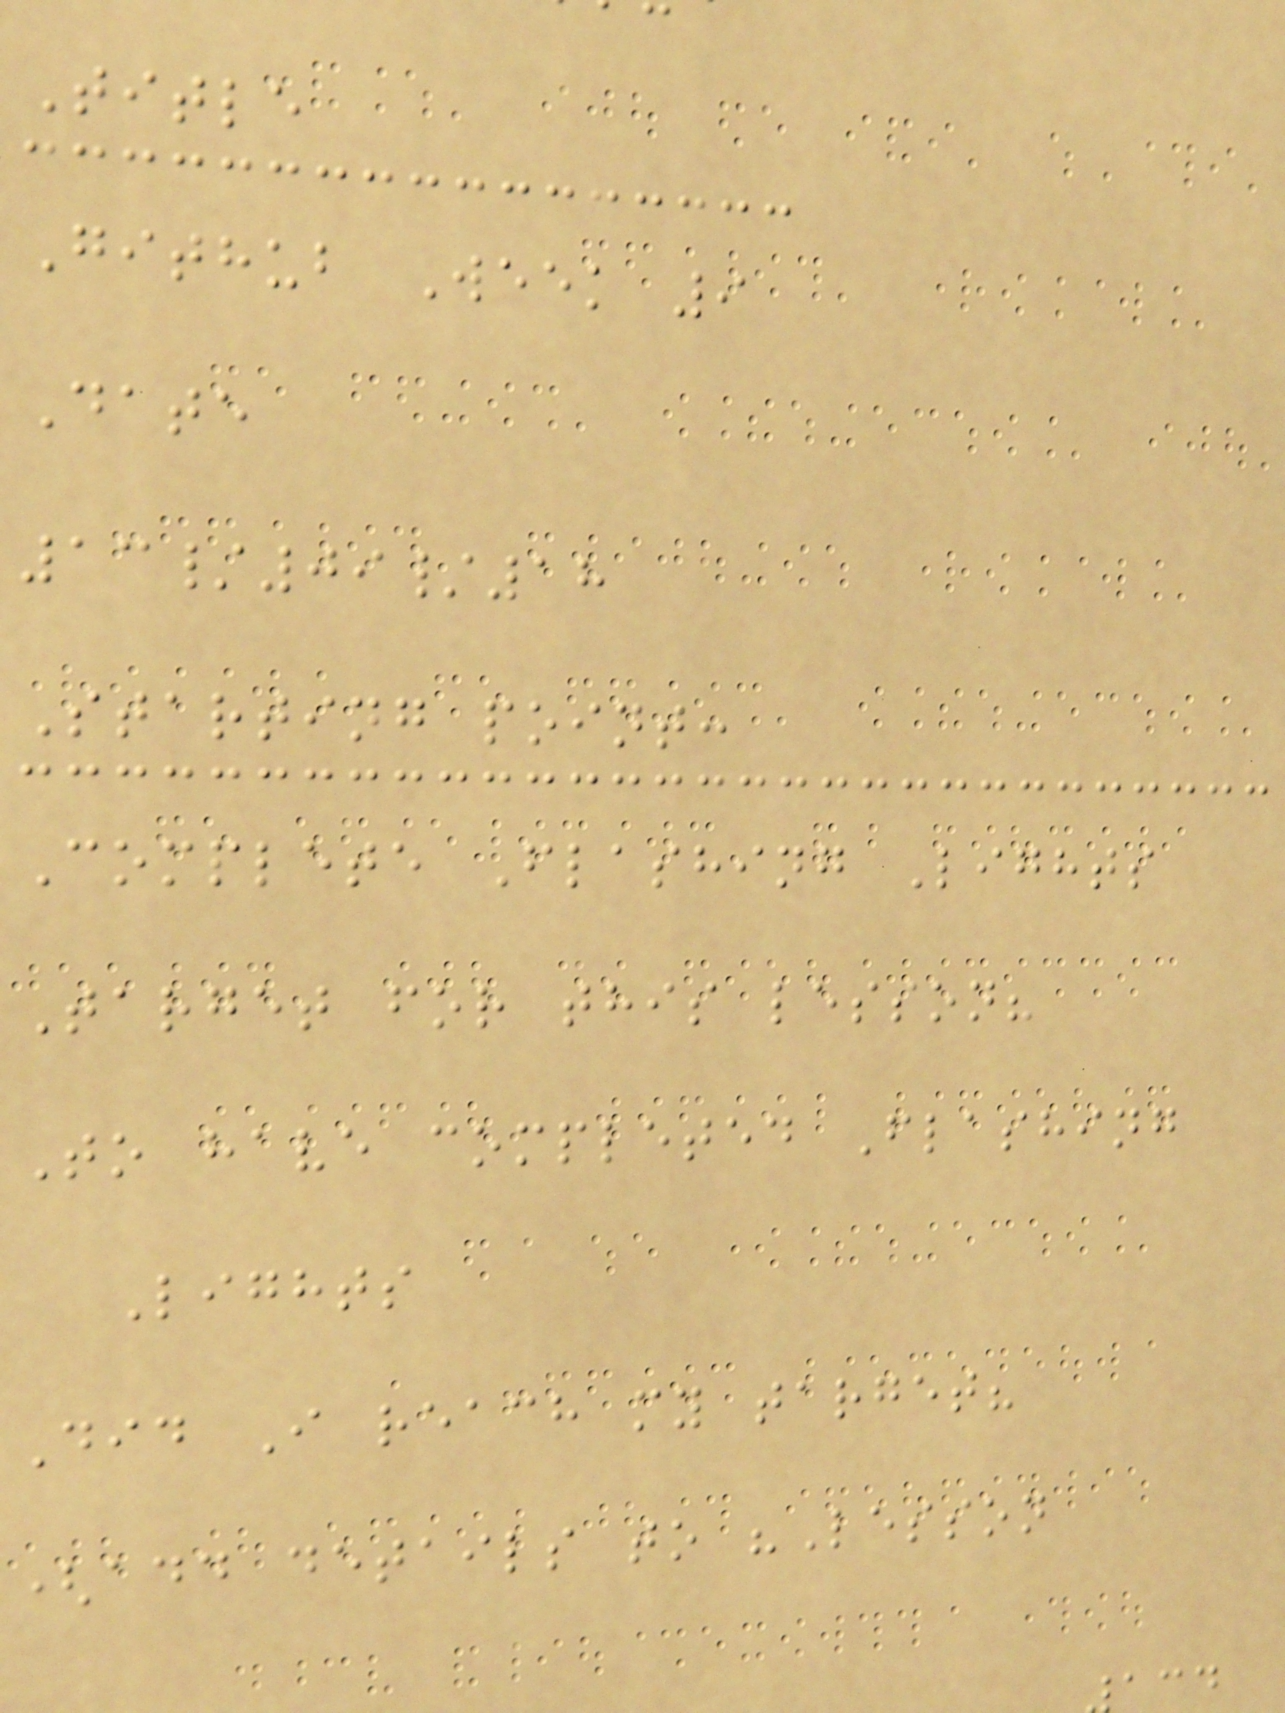Title
Github Week 9
Date
13/09/18
Starting point:
Complete Flashing Lights
Target for this lesson?
To have completed Flashing
Lights
Did I reach my target?
(add details to "Lesson
